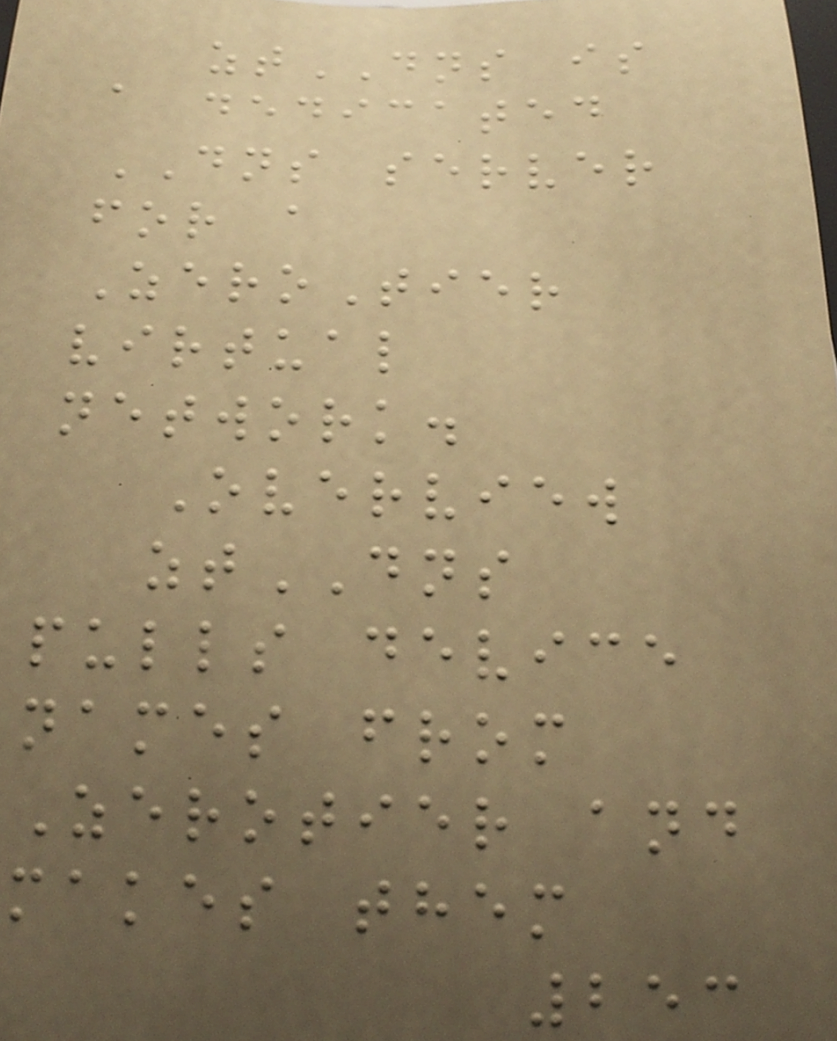ztDNS is
a dedicated
DNS server
for a
ZeroTier
virtual
network.
Overview
ztDNS
pulls device
names from
Zerotier and
makes them
253
